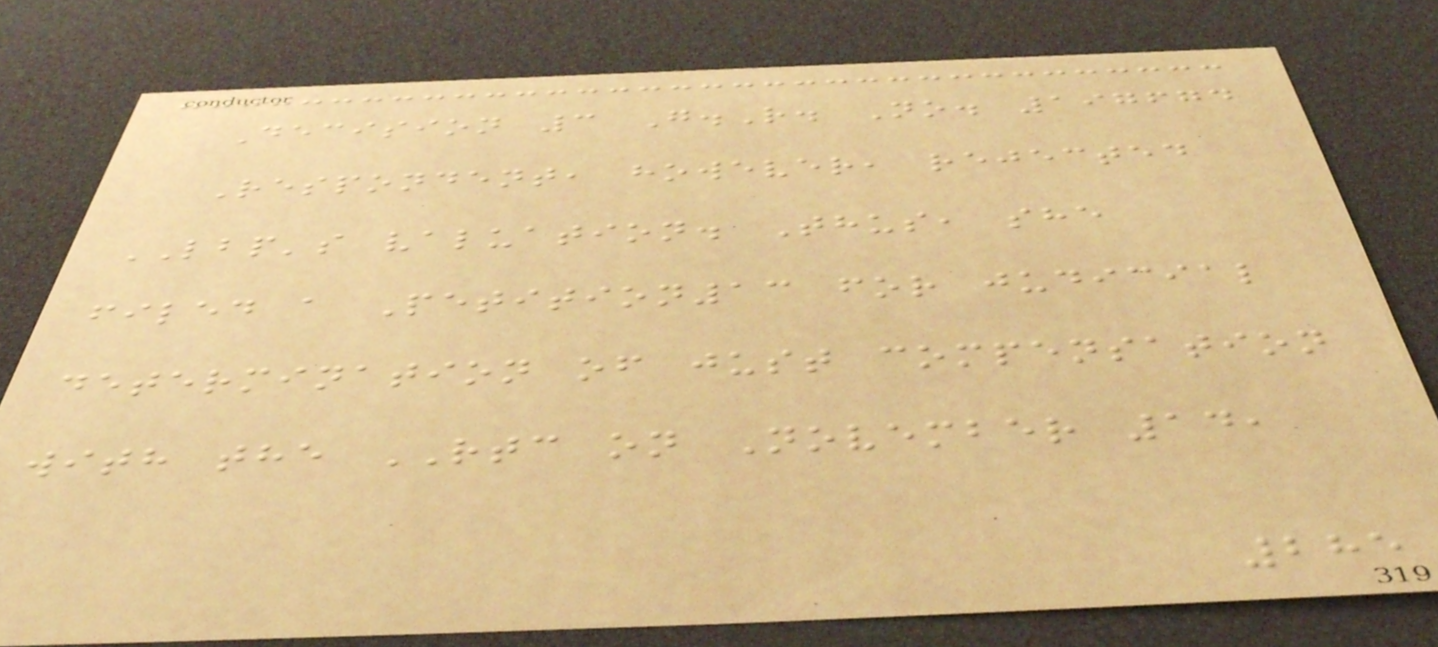Decision 3 G.R. No. 197674
Respondent, however, rejected
LBP's valuation. Thus, she
filed a Petition13 for judicial
determination of just compensation
with the RTC on November 14,
285
